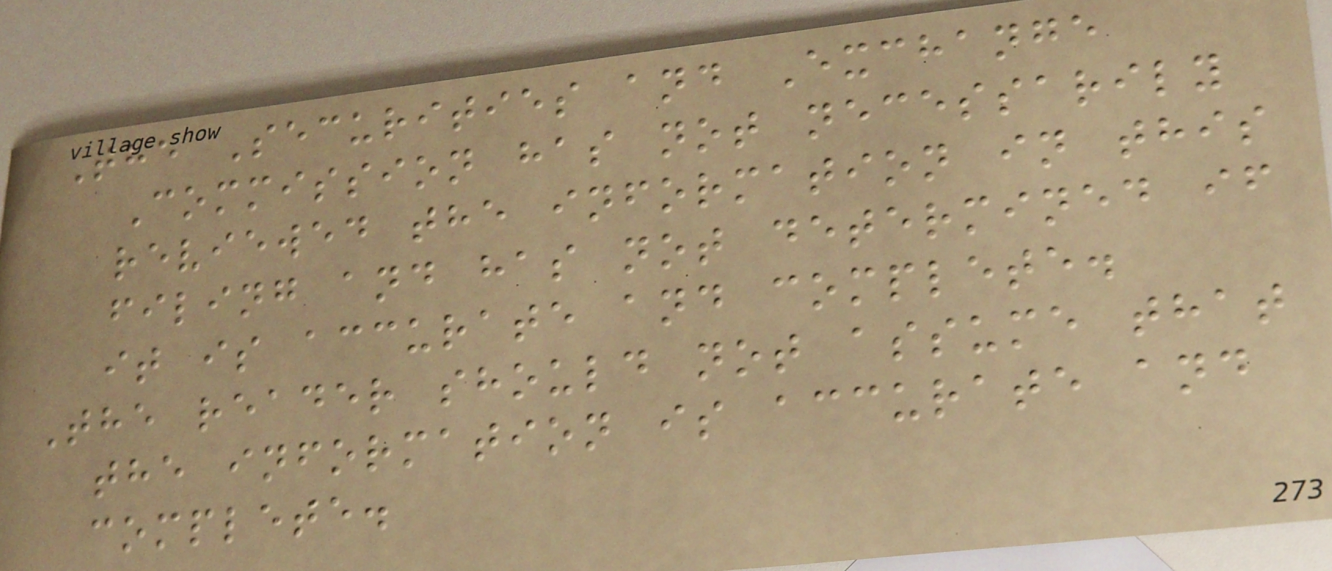The Securities and Exchange
Commission has not necessarily
reviewed the information in this
filing and has not determined if
it is accurate and complete.
The reader should not assume that
the information is accurate and
complete.
